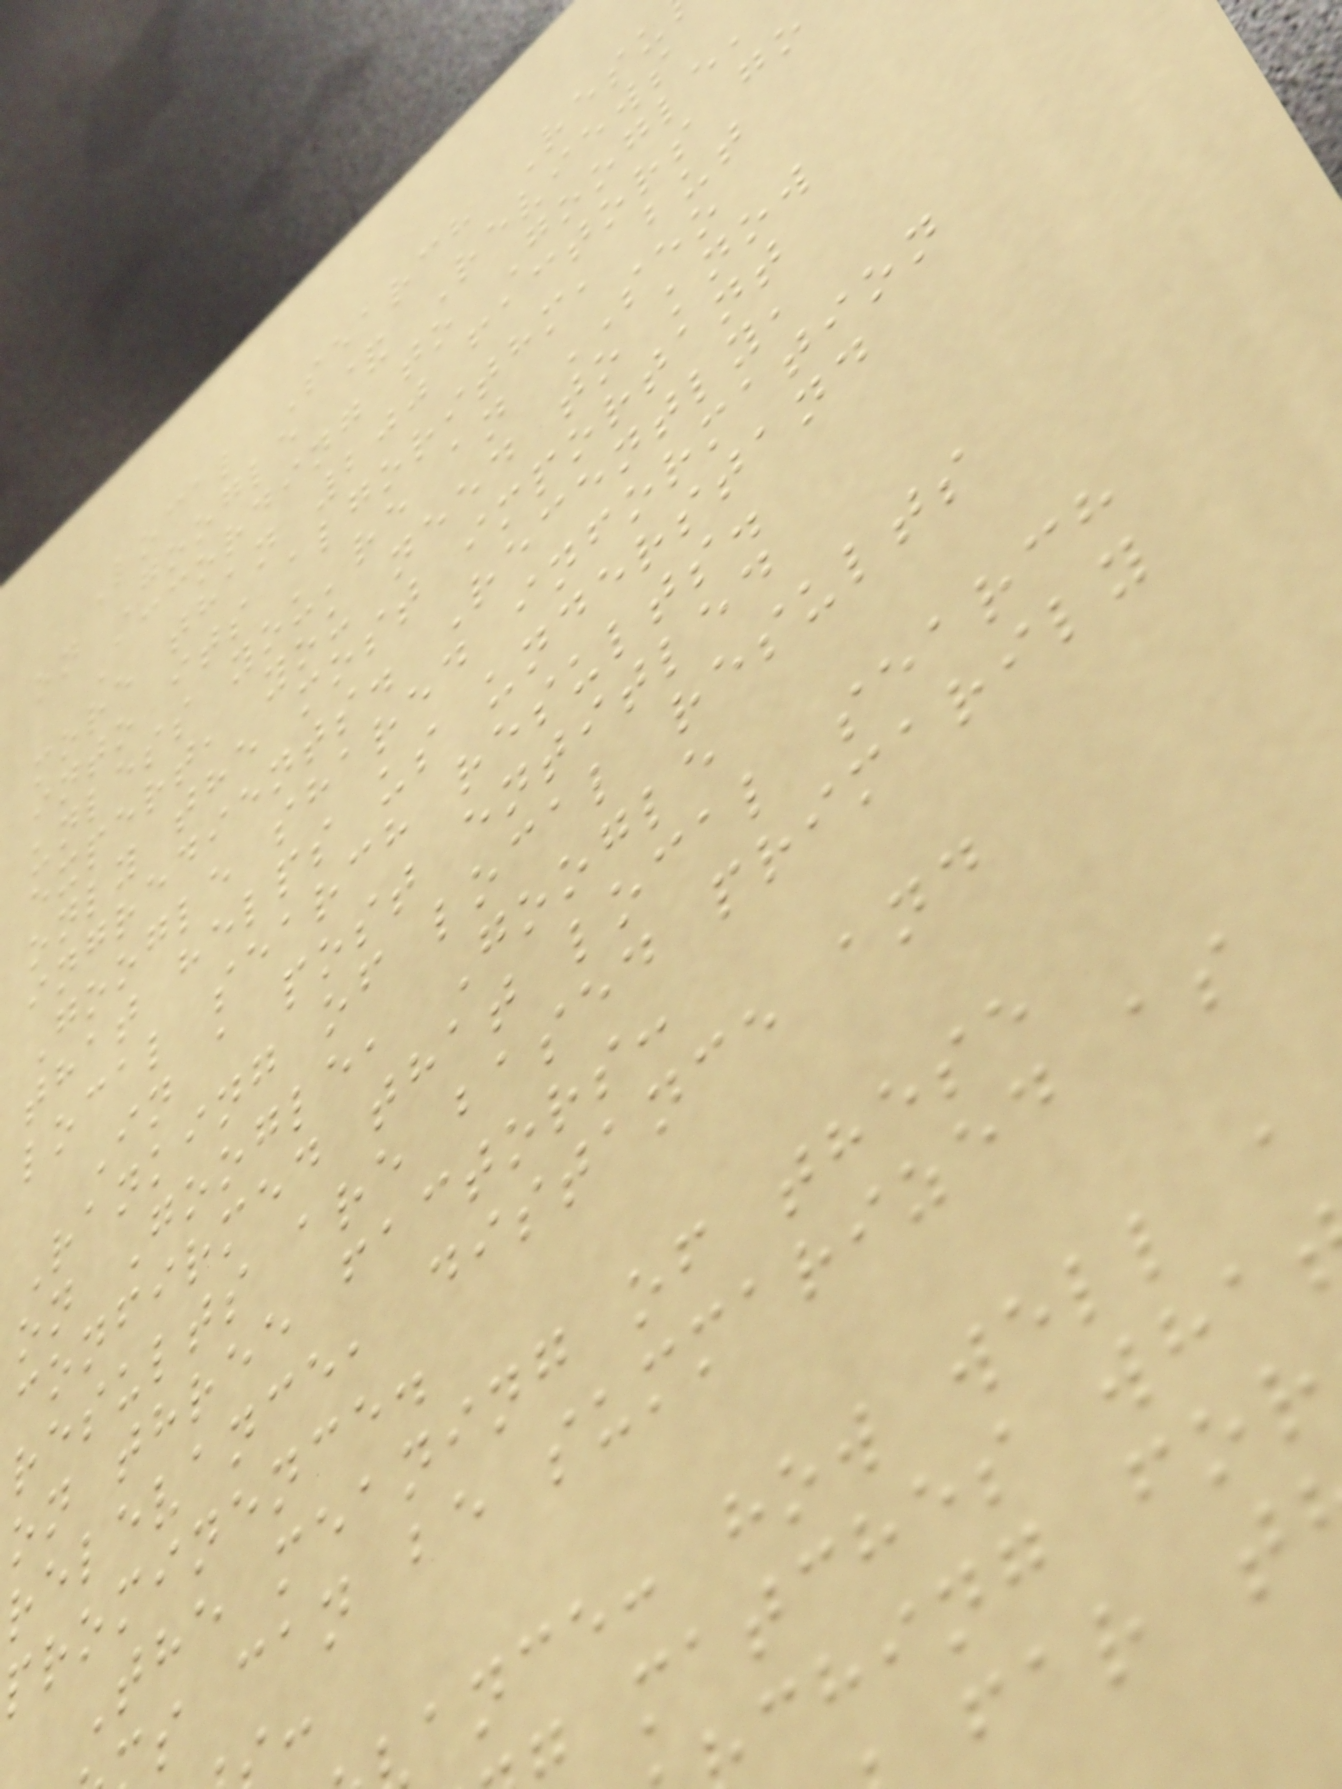Local Search Resu
on Google & Reviews
According to Google,
more than 200 factors go
into its algorithm, but
unless you're an SEO
expert, you need to know
only the most important
ingredients. Recently,
Google shared information
that helps us understand
local search results.
In a post entitled
Ranking of local results
on Google, Google
confirmed that local search
results are based primarily
on three factors:
relevance, distance and
prominence.
The meaning of these
s can be summarized as
ance: how well a
matches wha
ching for
